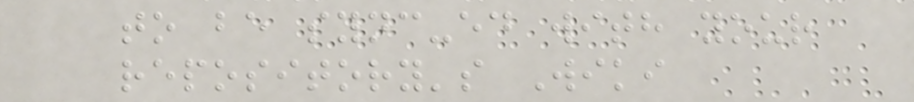to be sync-ed with your
repository's Wiki
